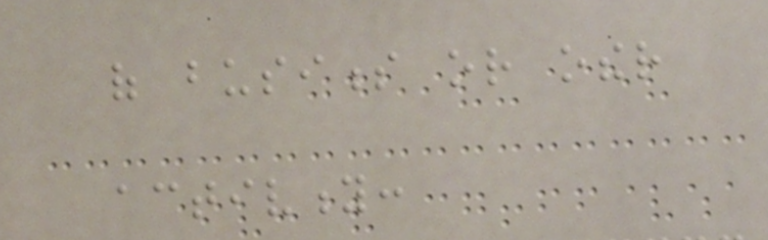of business or other
activity:
